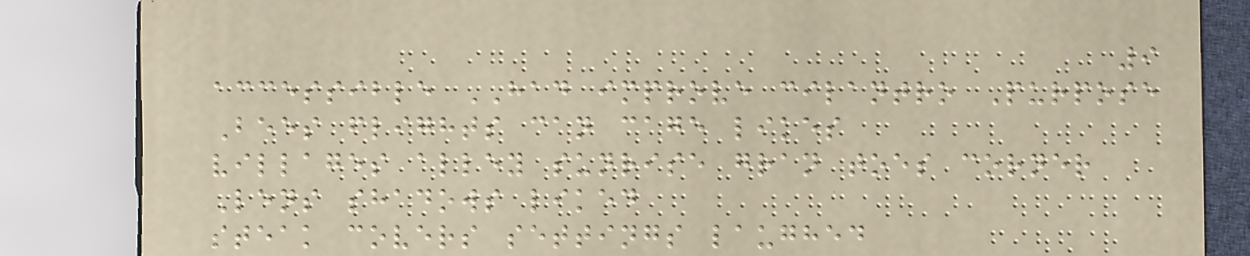9
accessible HAD improve cilantro Purpose
Bees flights can cage likes
villages alley sunrise gran toes corner
Lens shadows liked
steak covers settings laughed
